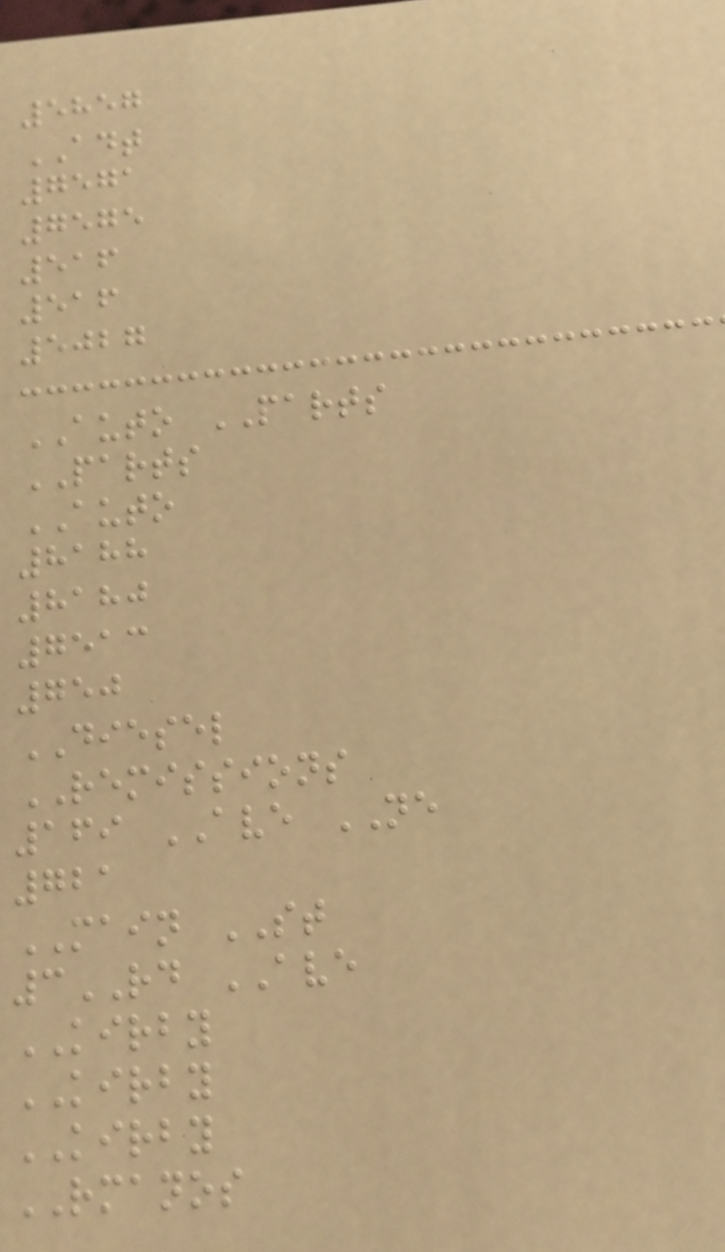5857
ADT
7571
7575
516
516
5027
AUTO PARTS
PARTS
AUTO
8188
8180
7513
750
DIESEL
REMISSIONS
169 AVE NE
721
MAIN ST
3RD AVE
KIRBY
KIRBY
KIRBY
RMANOS
